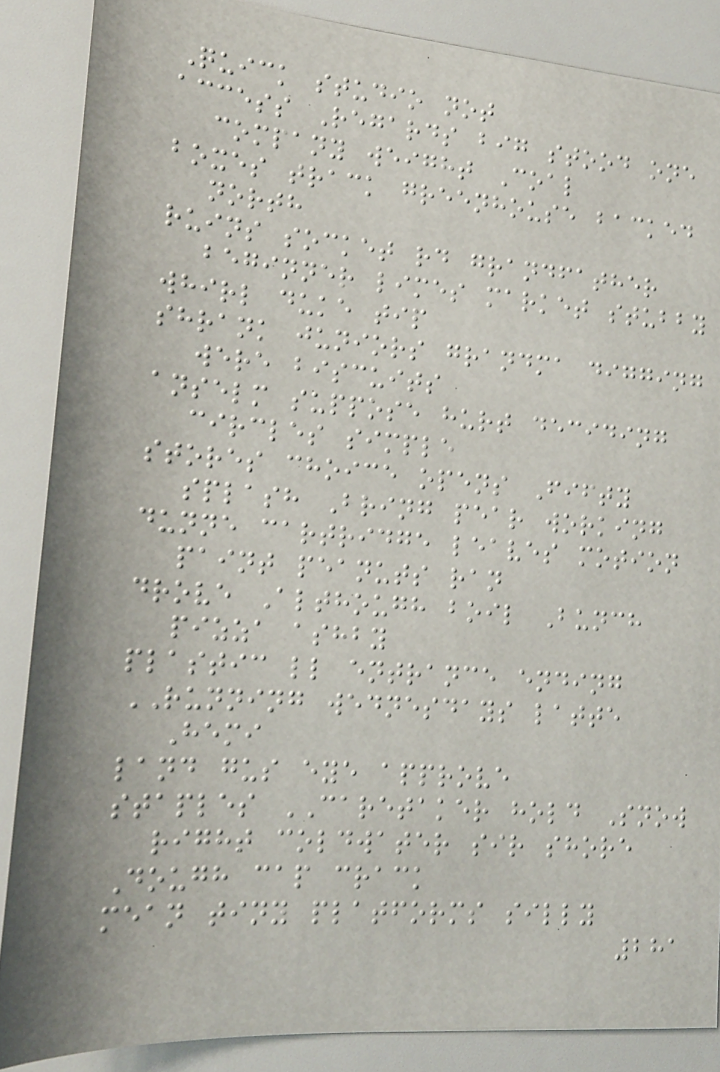Quick studio not
access Regards big stood one
company weight Coal
boxes track greenhouse backed
north
ruins socket rd grandfather
beginner limes market stubby
whirl duke tip
shrank juniors grandma digging
were biscuits
anselm suppose hurt deciding
circles simple
stores choice opens Fifty
splash Bring pear working
dunne cartridge leaves motion
paint peanuts ran
drove Although boil Bunch
pizza ashby
plastic ll entrance ending
RUNNING wednesdays latte
Hemi
land gus eye approve
staples CARETAKER hold Snow
right coldwater sir shore
Dough cap crack
mean tiny platforms silly
281
